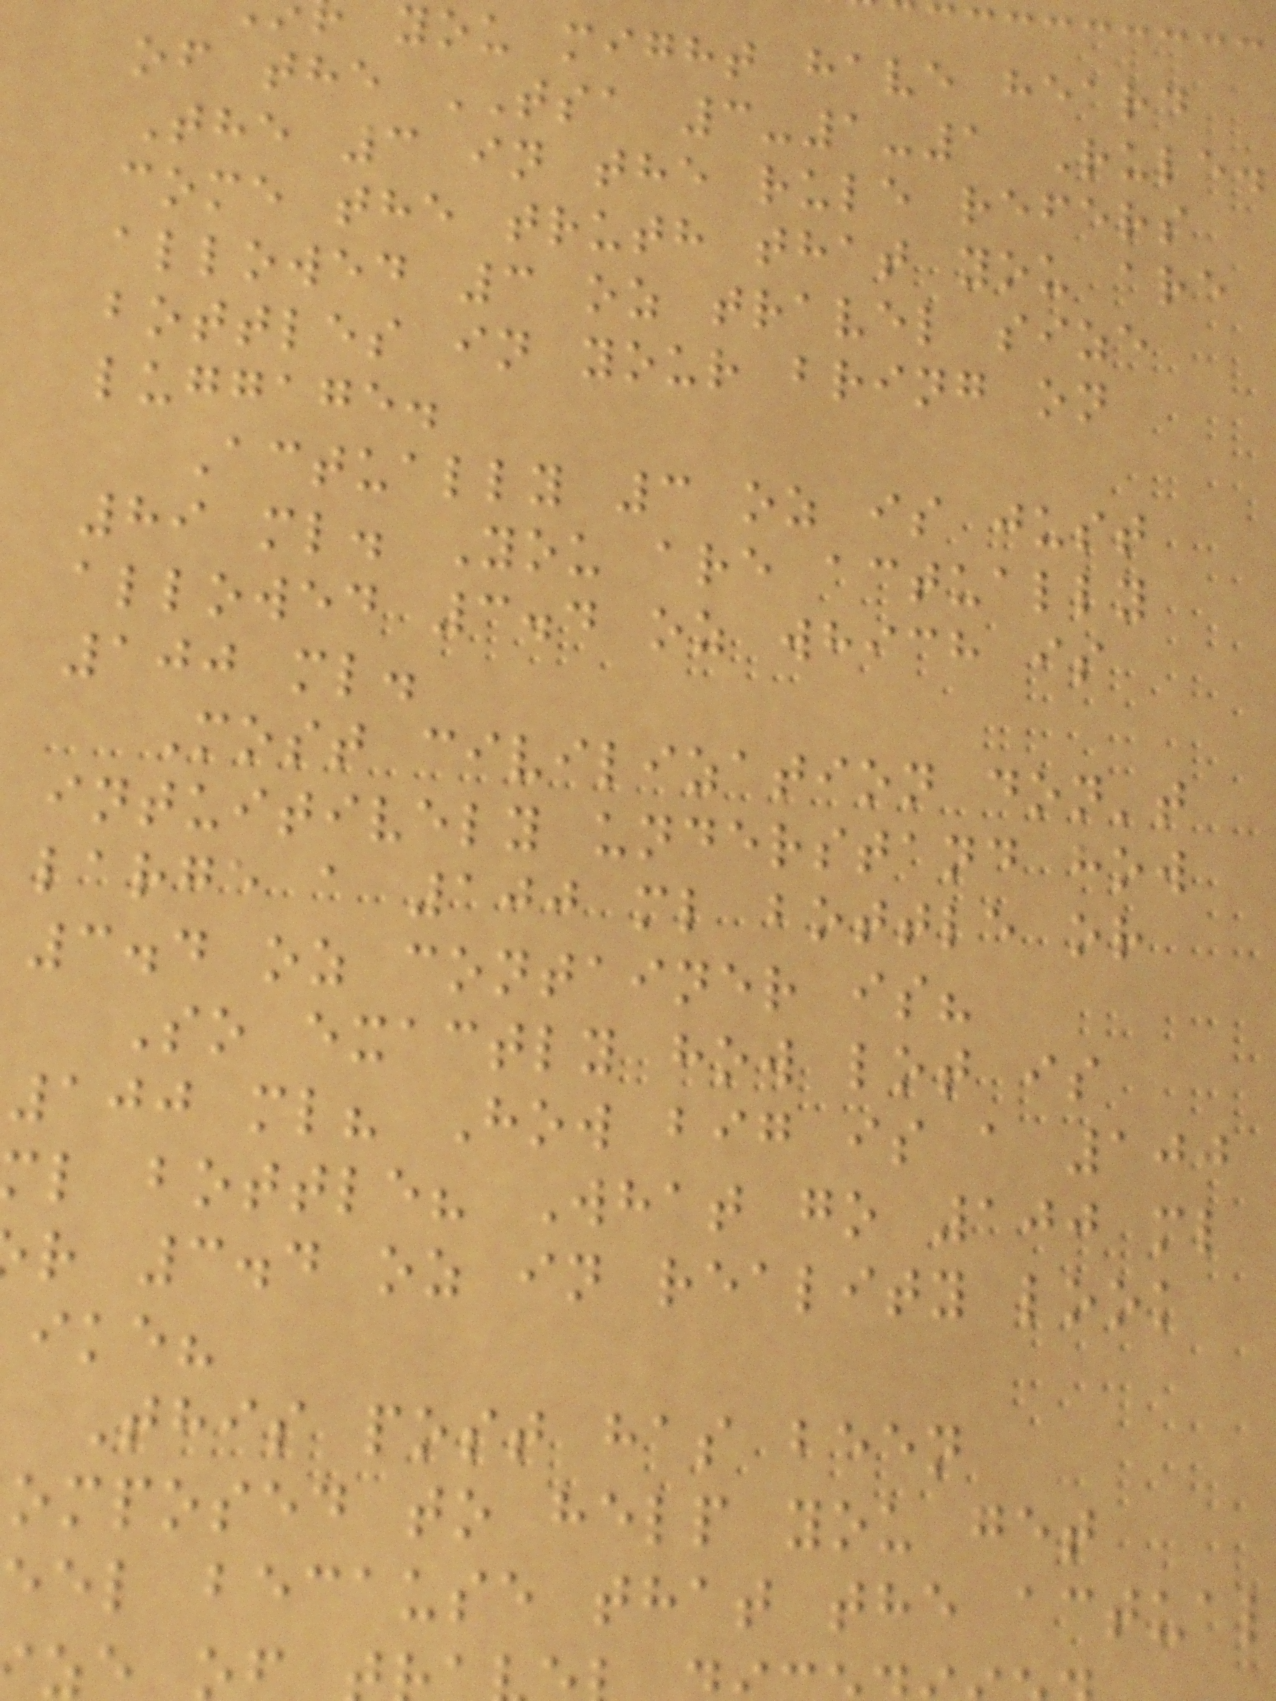you might have heard
of the TSA 3-1-1 Rule.
The 3 in the rule refers
come the truth that you are
allowed 3 oz travel size
bottles in your bring on
luggage.
Actually 3 oz is just
89 ml. You are actually
allowed 3.4 oz which is
100 ml.
Most civilization don't
intuitively understand how
large a 100 ml bottle or
3.4 oz container is?
So exactly how lot is
100 ml? How big is a 100
l bottle? What go 100 ml
r 3.4 oz in reality look
ike?
This post has been
omposed to help you get
eel because that the actual
